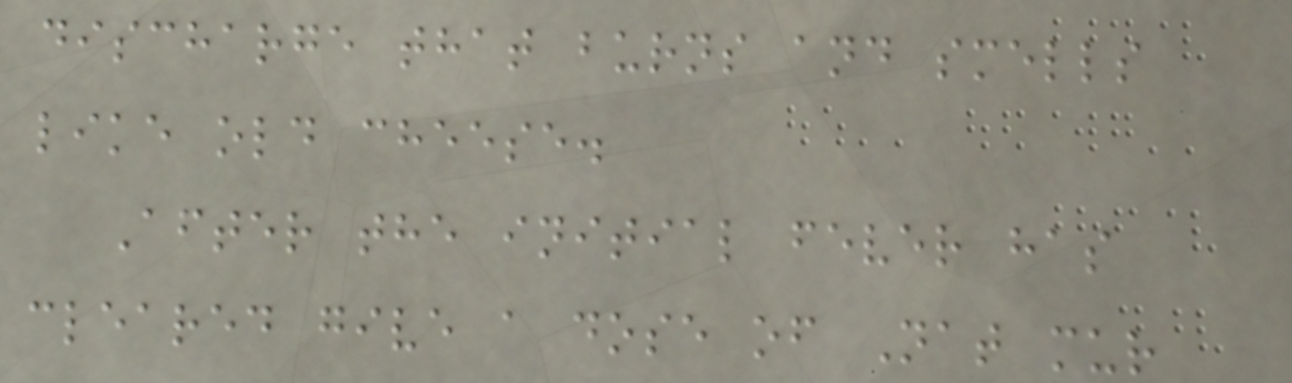discharge that burns and smells
like old cheese.
After the initial fever has
cleared give a dose of Nat mur
